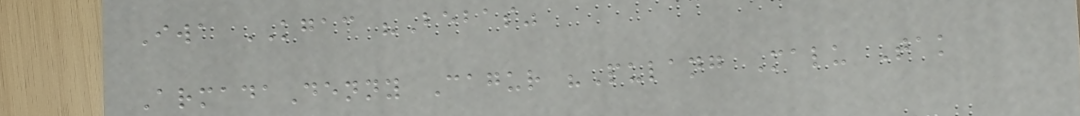Iwa KGAC "Bebas"
ArmadaDenny Cagur "Pulang Malu Tak
